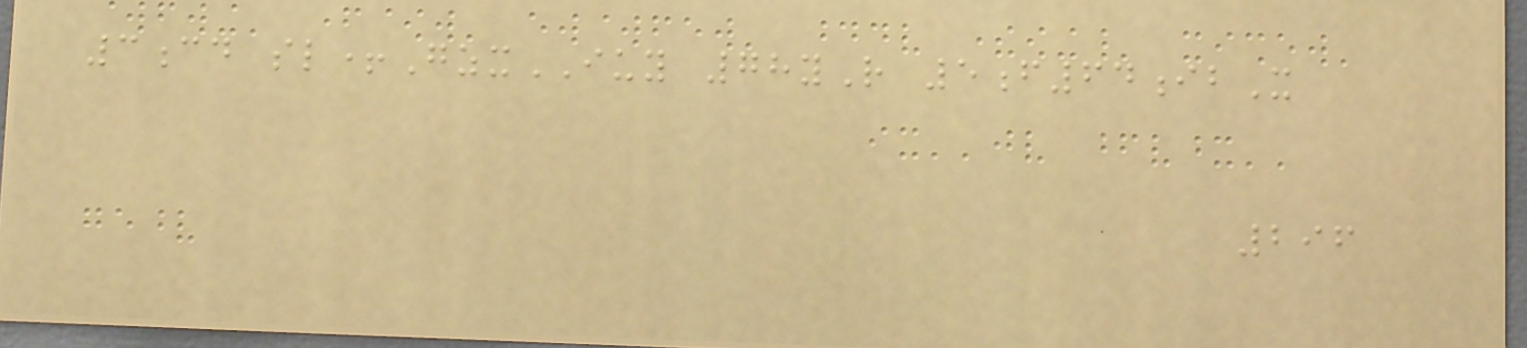3cd sl+GzxIUY 78yR 5f64ibX
296
